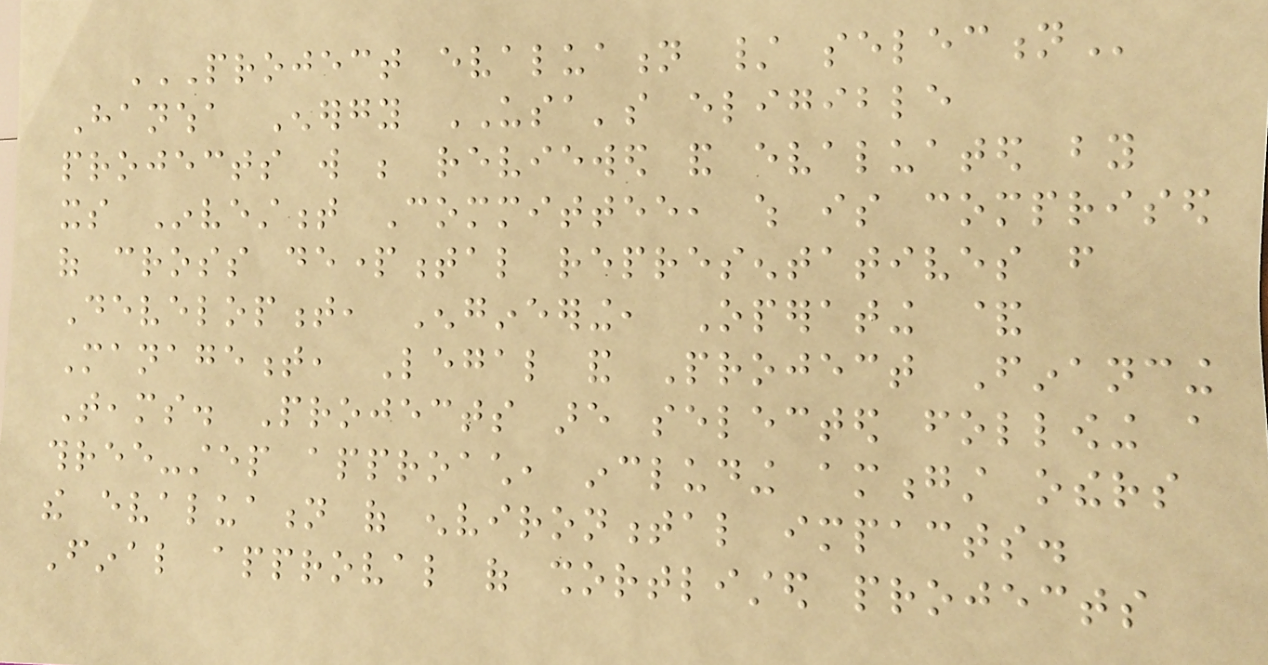PROJECT EVALUATION / SELECTION
Hanwha Energy USA's eligible
projects will be reviewed and evaluated by
its Investment Committee, which is comprised
of cross departmental representatives from
Development, Engineering, Operating &
Management, Legal and Project Financing
Teams. Projects are selected following a
three-step approach, including amongst others
the evaluation of environmental impacts.
Final approval of shortlisted projects
